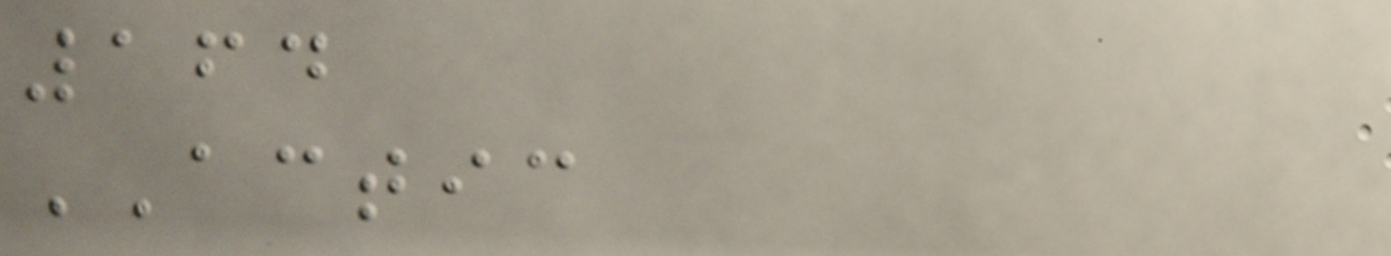164
ACTIC
